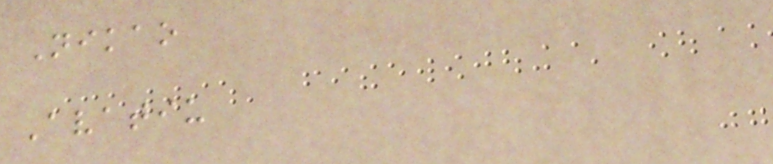Nikao
Avatiu
